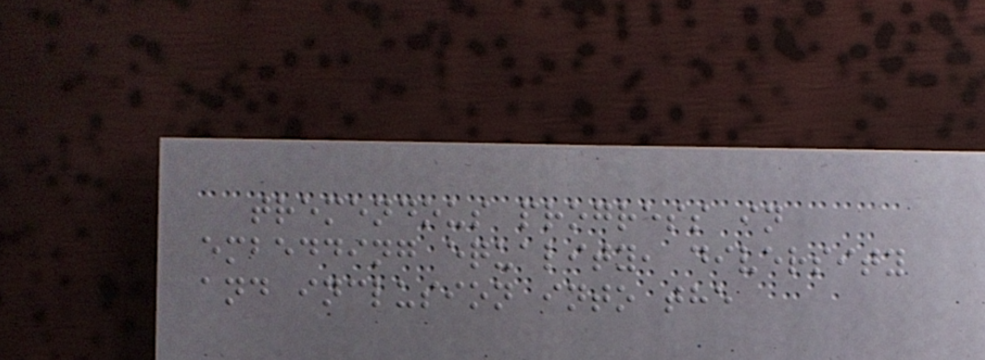tremendous progress in
embedding equality, diversity
and inclusion into the
